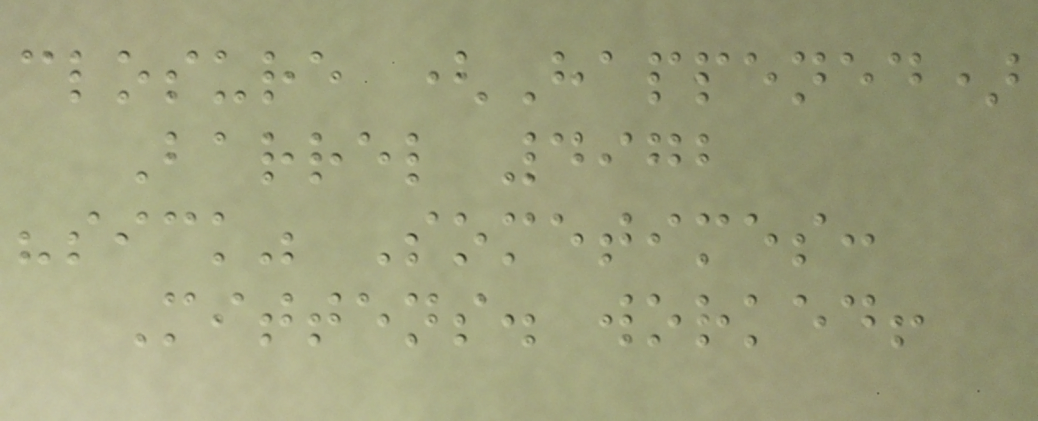closure (Happened)
Barrel 4972
"sick" Sometimes:
Mittens. worked!
